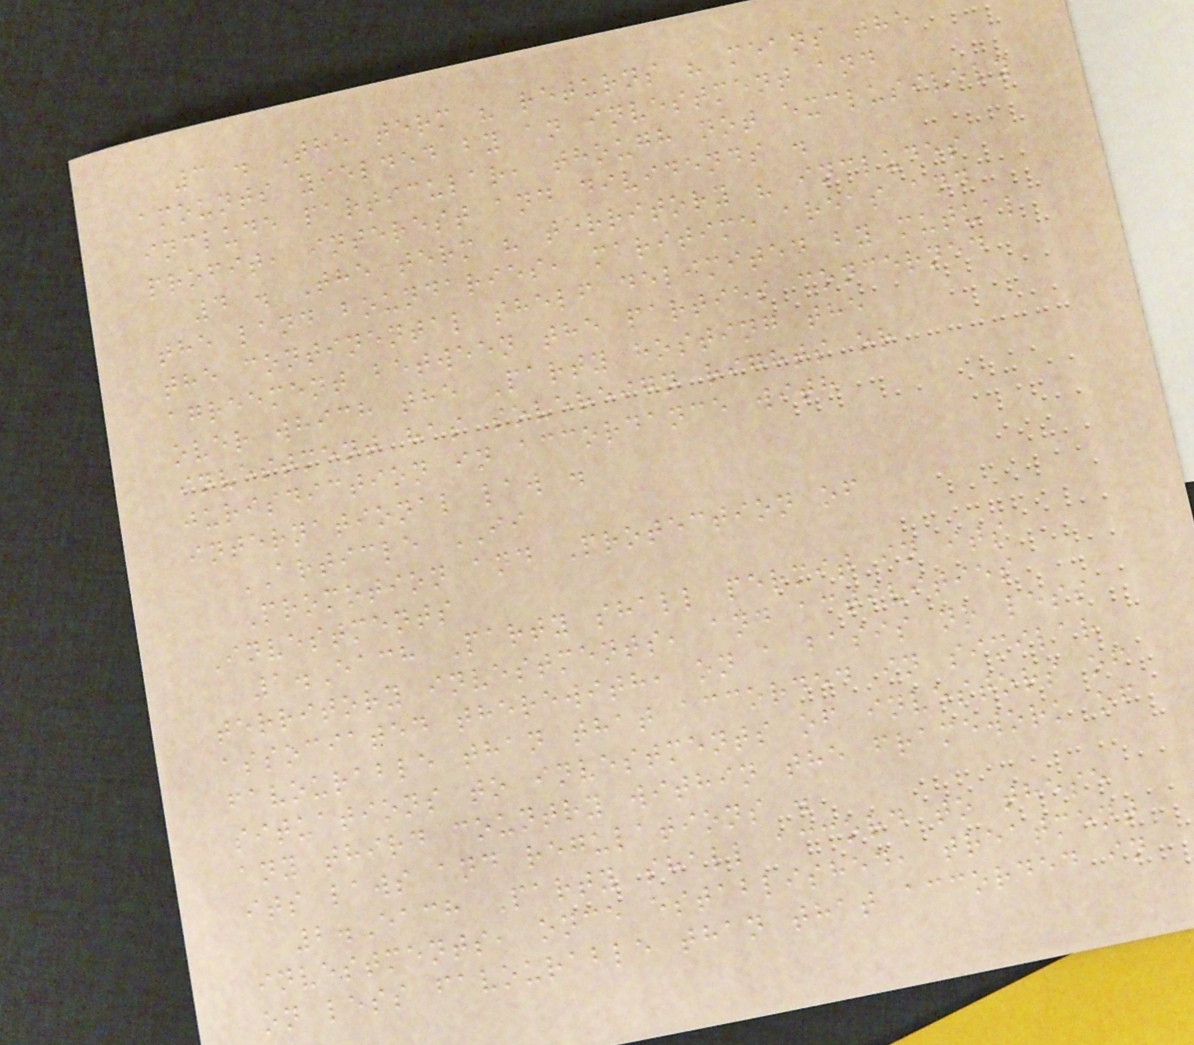3 . The term " returns " means the
amounts yielded by an investment and
include particular, though not exclusively
profit, interest and dividends .
4 . The term " territory " includes
the land boundaries, maritime areas and
the continental shelf delimited by mutual
agreement between the parties concerned
over which the Party hosting the
investment has sovereign rights or
jurisdiction in accordance with
international law .
ARTICLE II
Promotion and Protection of
Investments
1.Each Party shall permit in its
territory investments, and activities
associated therewith, on a basis no less
favourable than that accorded in similar
situations to investments of investors of
any third country within the framework of
its laws and regulations .
2.Each Party shall accord to these
investments, once established, treatment
on less favourable than that accorded in
